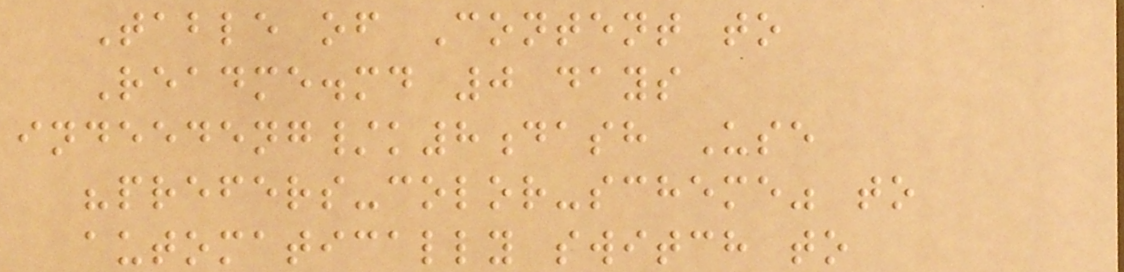Table of Content to
Readme.md 0 days
indeedeng/k8dash Use
"prefers-color-scheme" to
automatically switch to
